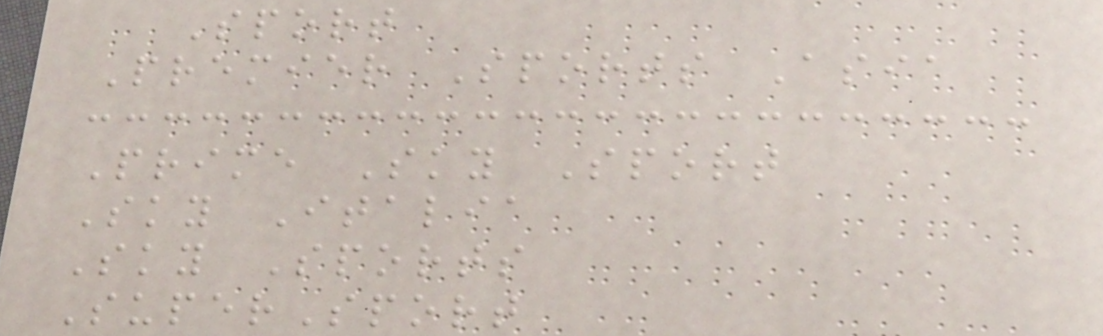Sport
Premier Sports Asia
Prime Sky Sport
Sky Italia
Sky Sports
SuperSport
